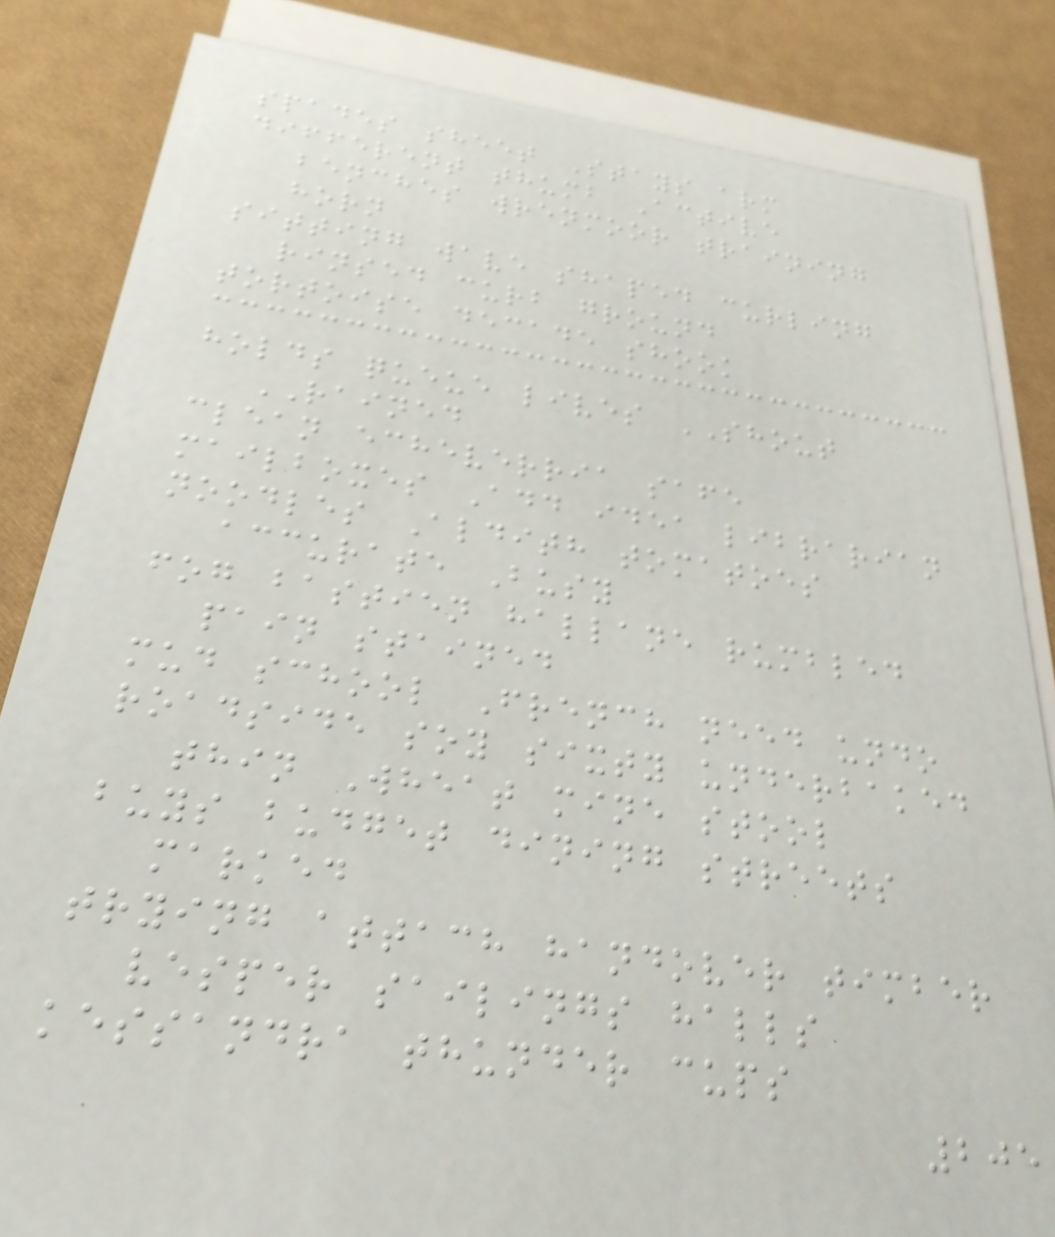spades sheet Stays arm
different thumb Active
benches wrenmoor training
horn
sitting wave shaped curling
rinsed curb ground
tortoise decade shook
holds queue lives SHOUT
RAINED
clean echeverria safe
mailboxes Add idea librarian
noodles Aldith tomatoes
accurate Busy
fog bastien hallane rumbled
pain stained
mud school French need undo
roadside soy sixty underbaked
thin Wheat mine stool
buys budget dining streets
marked
trying attach handover timber
vesper sailings halls
kessandra thunder cups
205
